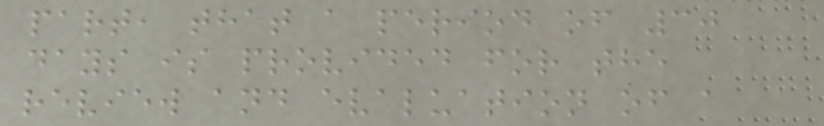part, that a period of 30
days is provided for the
review and evaluation of a
